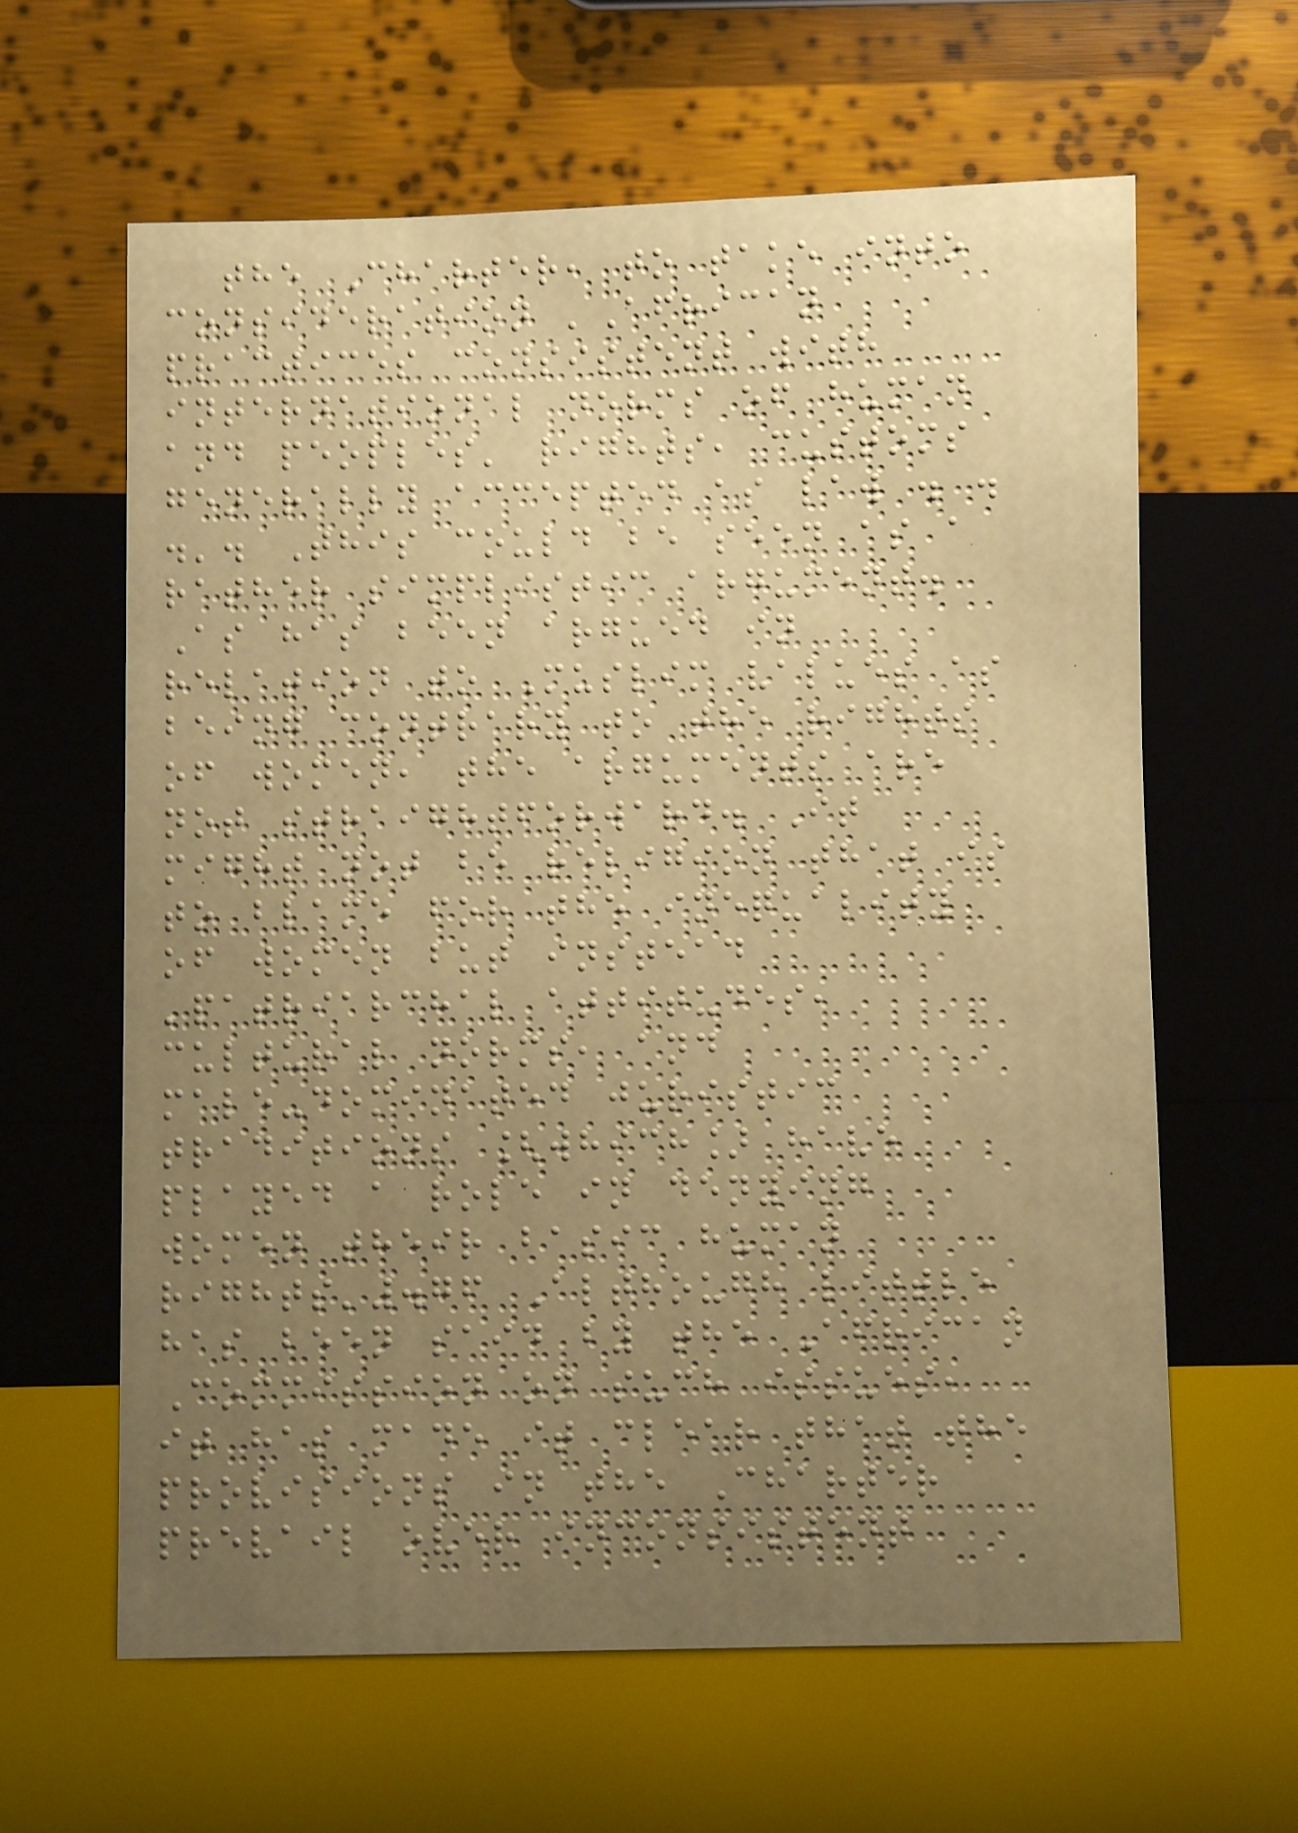the Charter, to take into
consideration 'African
practices consistent with
international norms of human
and peoples' rights, customs
generally accepted as law . .
.'. This could be seen as a
rather simplistic argument.
As has been argued in
relation to Muslim values as
being contrary to the rights
of women, the arguments are
not straightforward. It
might not be religion that is
to blame for the inequality
of women but instead
'patriarchal attitudes,
cultural norms, and
male-dominated juristic
traditions [which] have
played a role in denying
women their basic human
rights'.76 Although little
has been said by the African
Commission on such issues,
it has made it clear that the
provisions in the Charter
prevail over inconsistent
